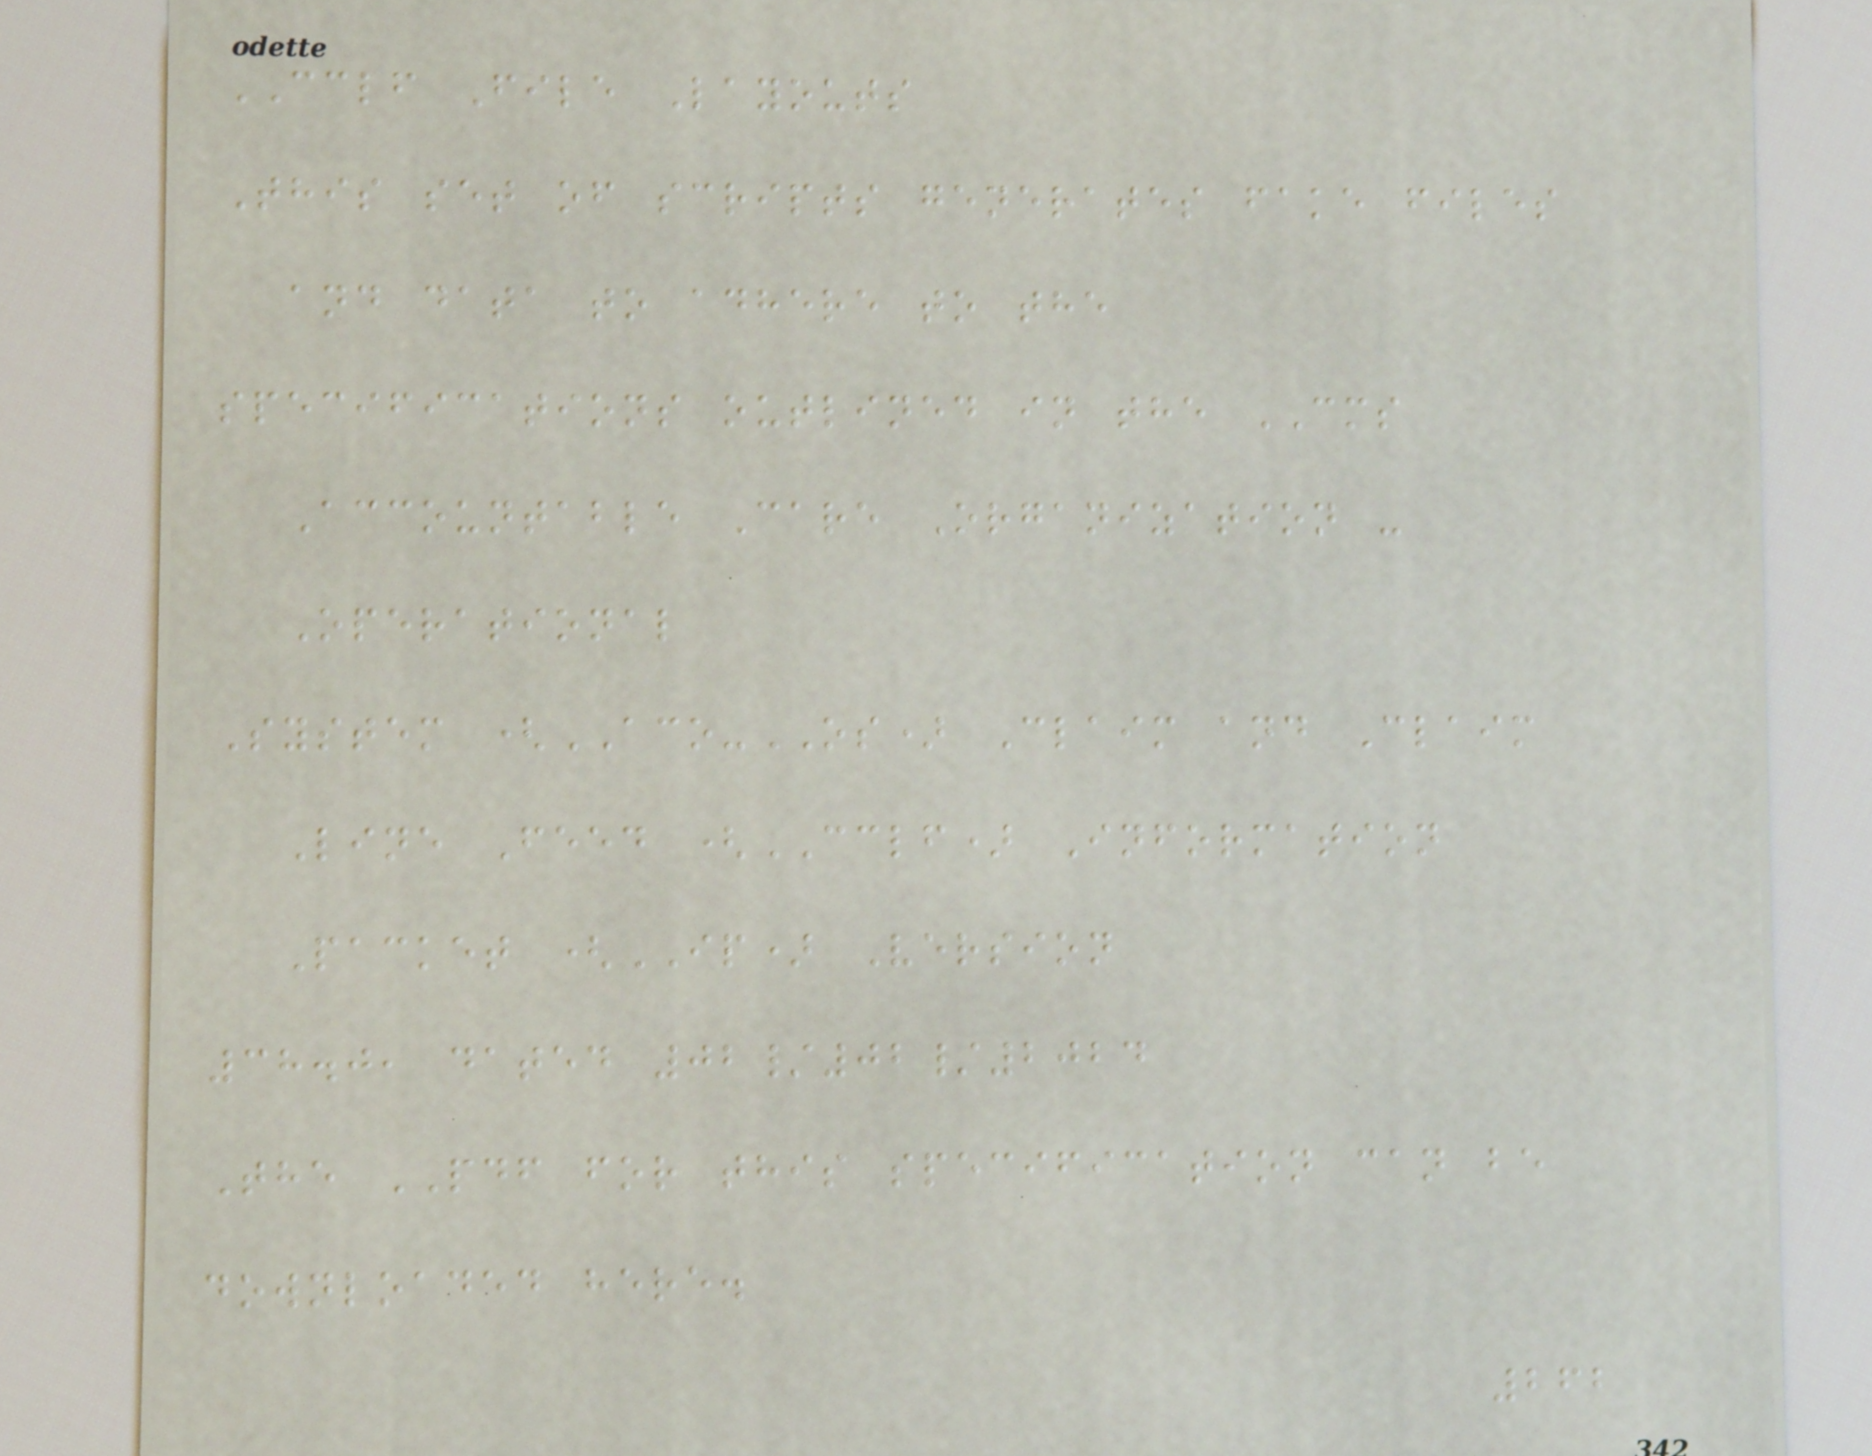CCLF File Layouts
This set of scripts generates fake files
and data to adhere to the
specifications outlined in the CMS
Accountable Care Organization -
Operational
System (ACO-OS) Claim and Claim
Line Feed (CCLF) Information
Packet (IP) Version
38.0, dated 02/02/2024
The PDF for this specification can be
downloaded here.
262
